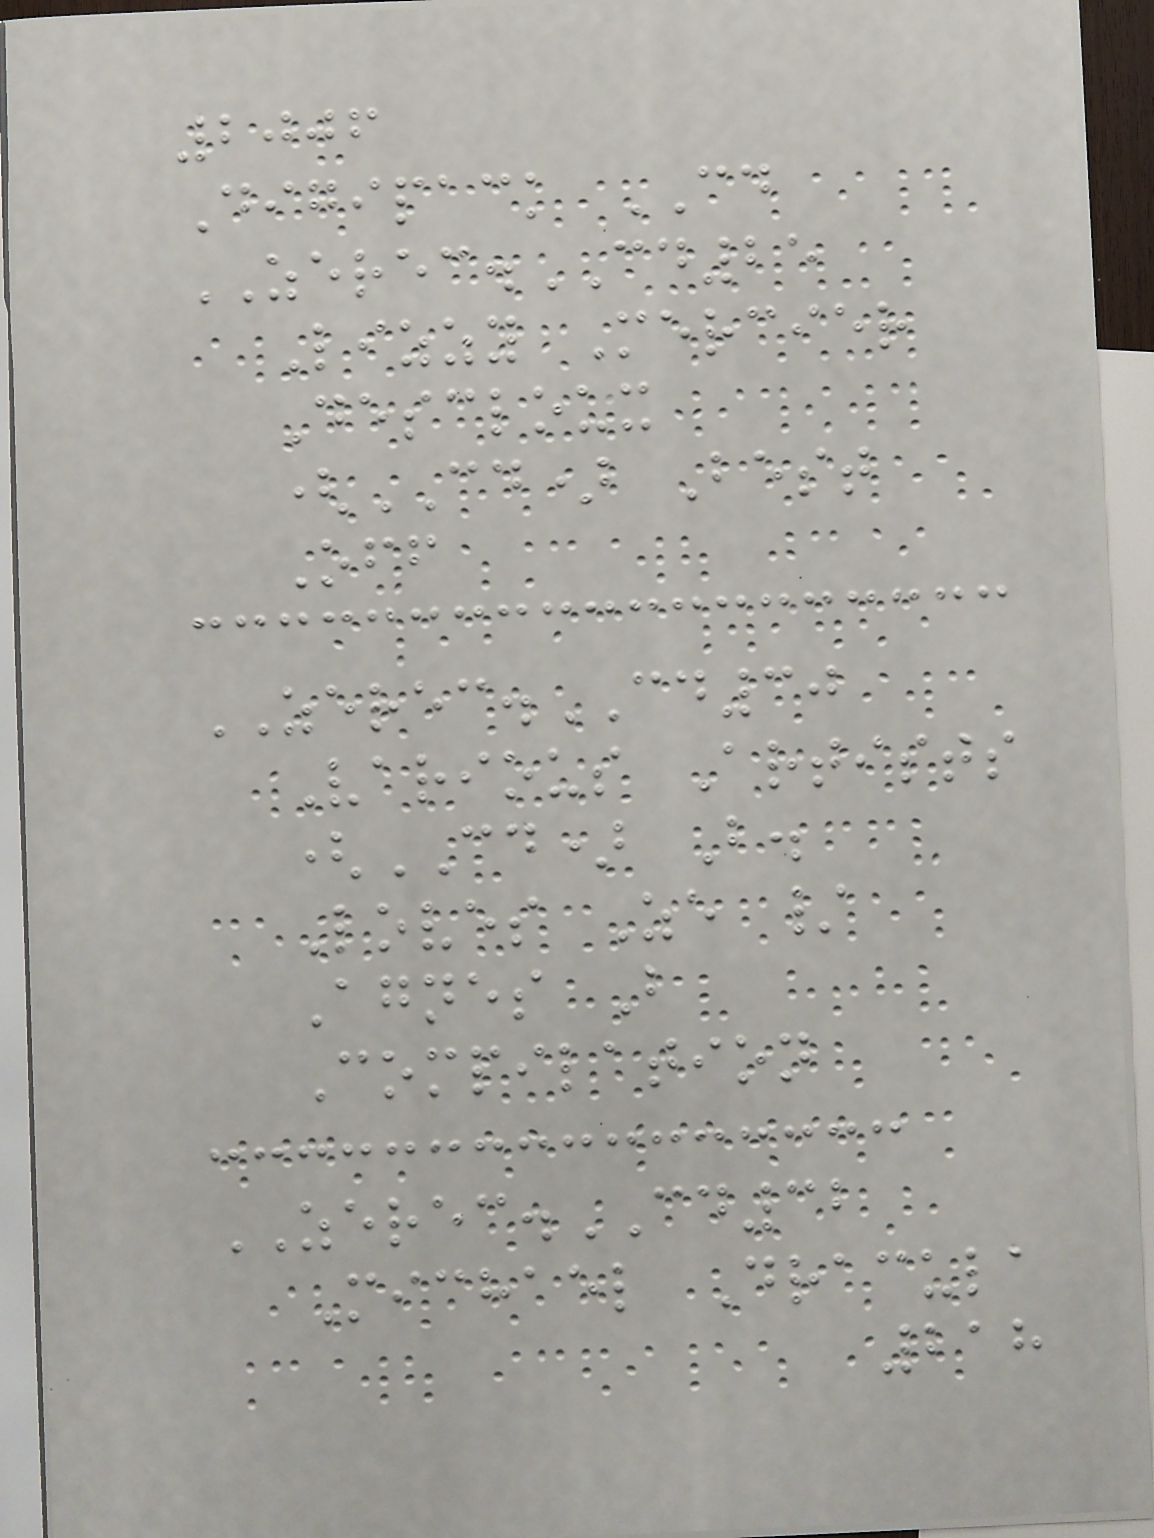2006
Digipack CD
ZEREC.CD25
Lizzy Mercier
Descloux
(CD) Best
Off
ZEREC.CD30
Various Artists
(CD) B.
Loves Ze /
Agnes B
Compilation
ZEREC.CD32
Michael Dracula
218
